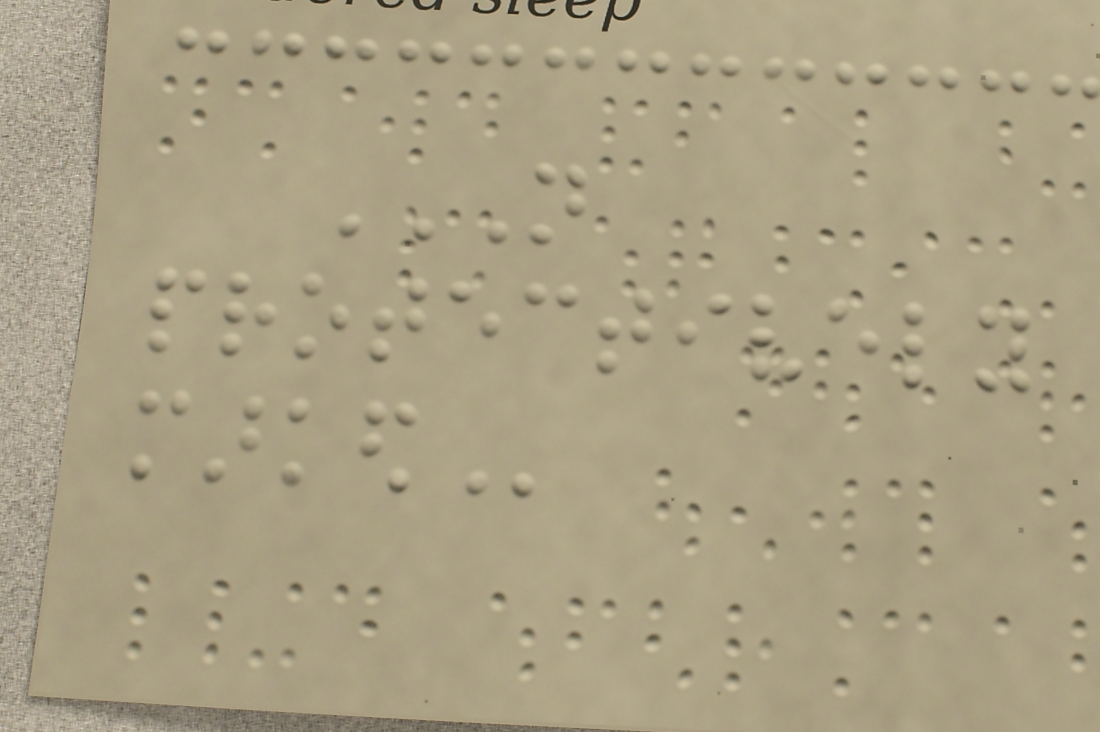NOT
PROTECTIVELY
MARKED
